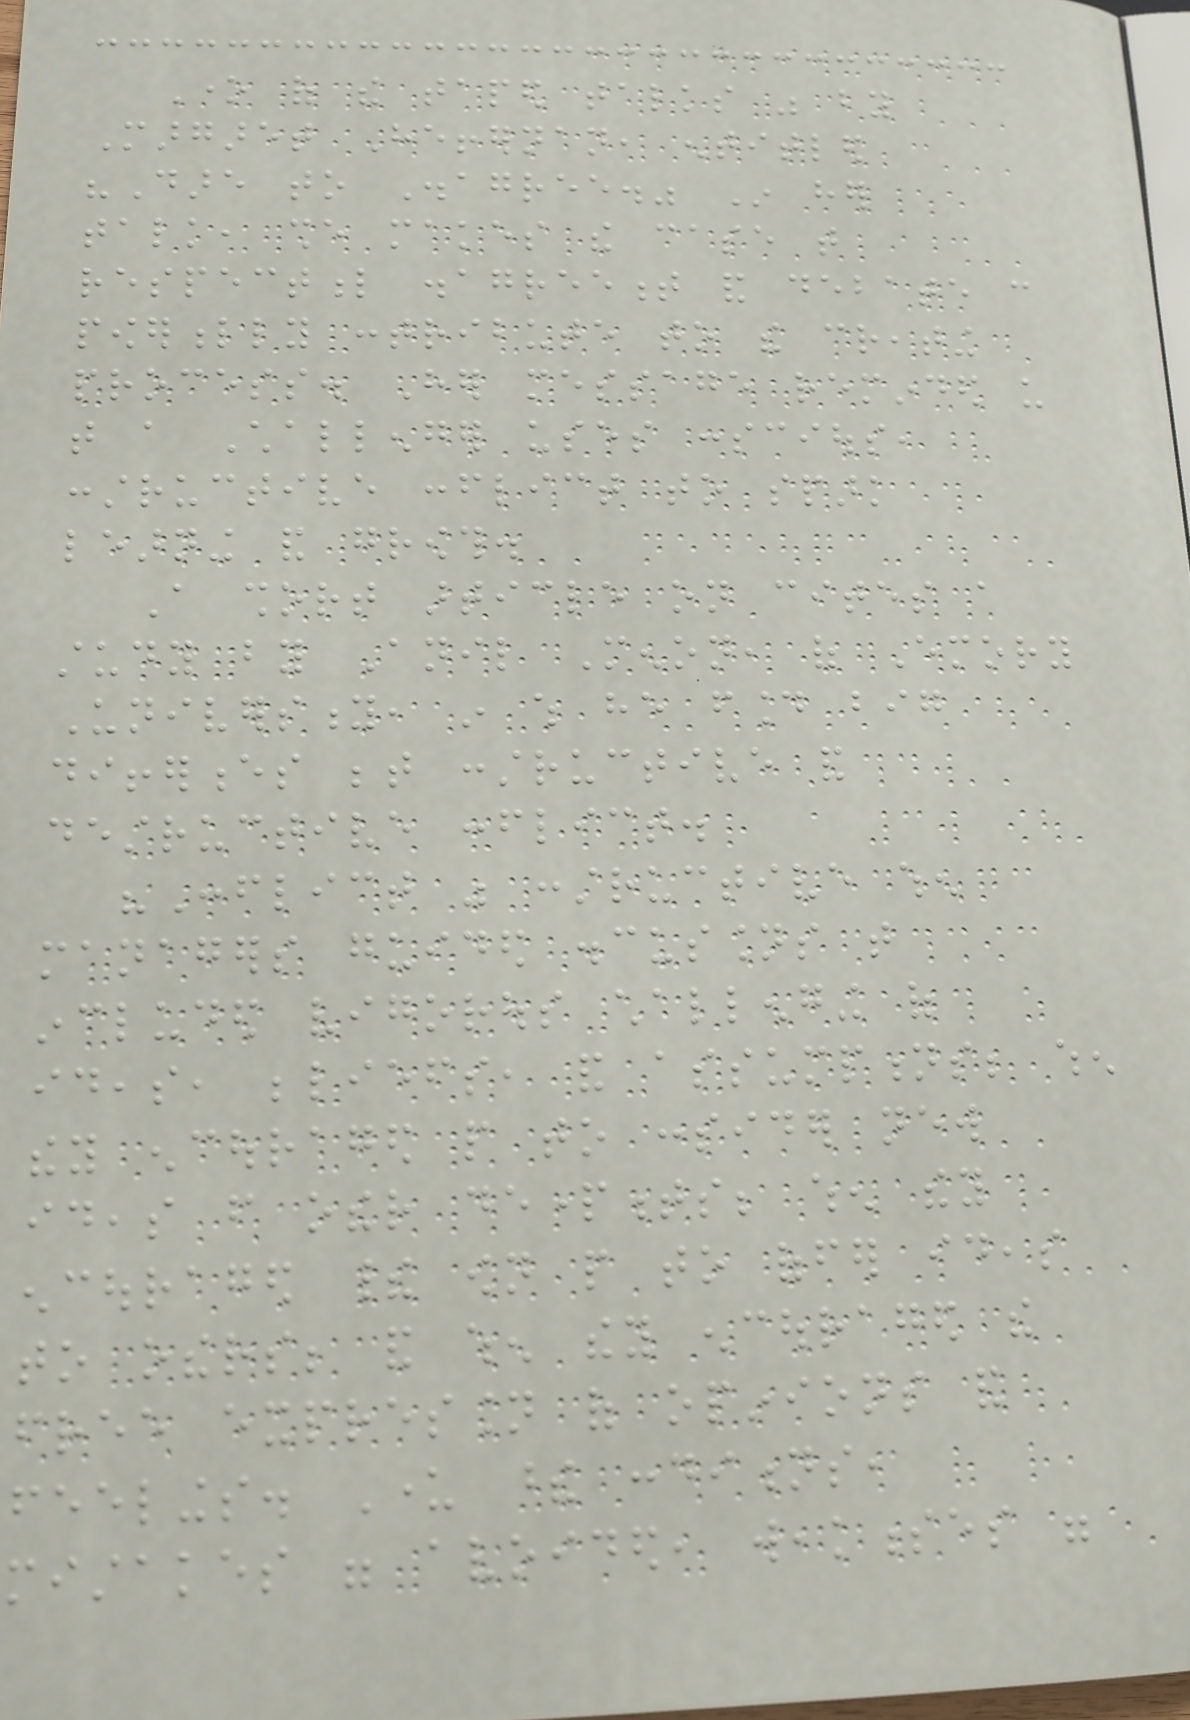One of the taped talks was by
Margaret Heffernan, entitled
"Dare to Disagree." In her
talk, she makes the case that
respectful disagreement and debate can
powerfully contribute to the creating
process. Her message reminded us
that a Challenger uses conscious,
constructive conflict to spark
learning and growth.
A short article on cites a
study by Anil Menon, of Emory
University, in which he found big
differences between constructive and
destructive conflict.
"Conflict was constructive when
managers guided discussions that
included vigorous challenging of
ideas, beliefs, and assumptions; when
they encouraged people to consider new
ideas from other departments; when they
encouraged their own people to offer ideas
to others; and when they encouraged the
free expression of opinions and
feelings. Under these conditions,
mistakes were avoided, weaknesses were
